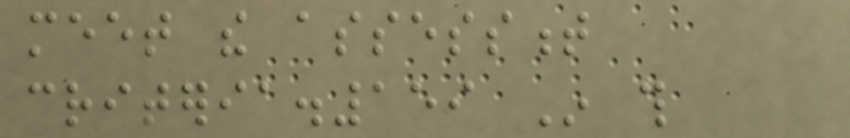meet the assessment
criteria.159 In this
